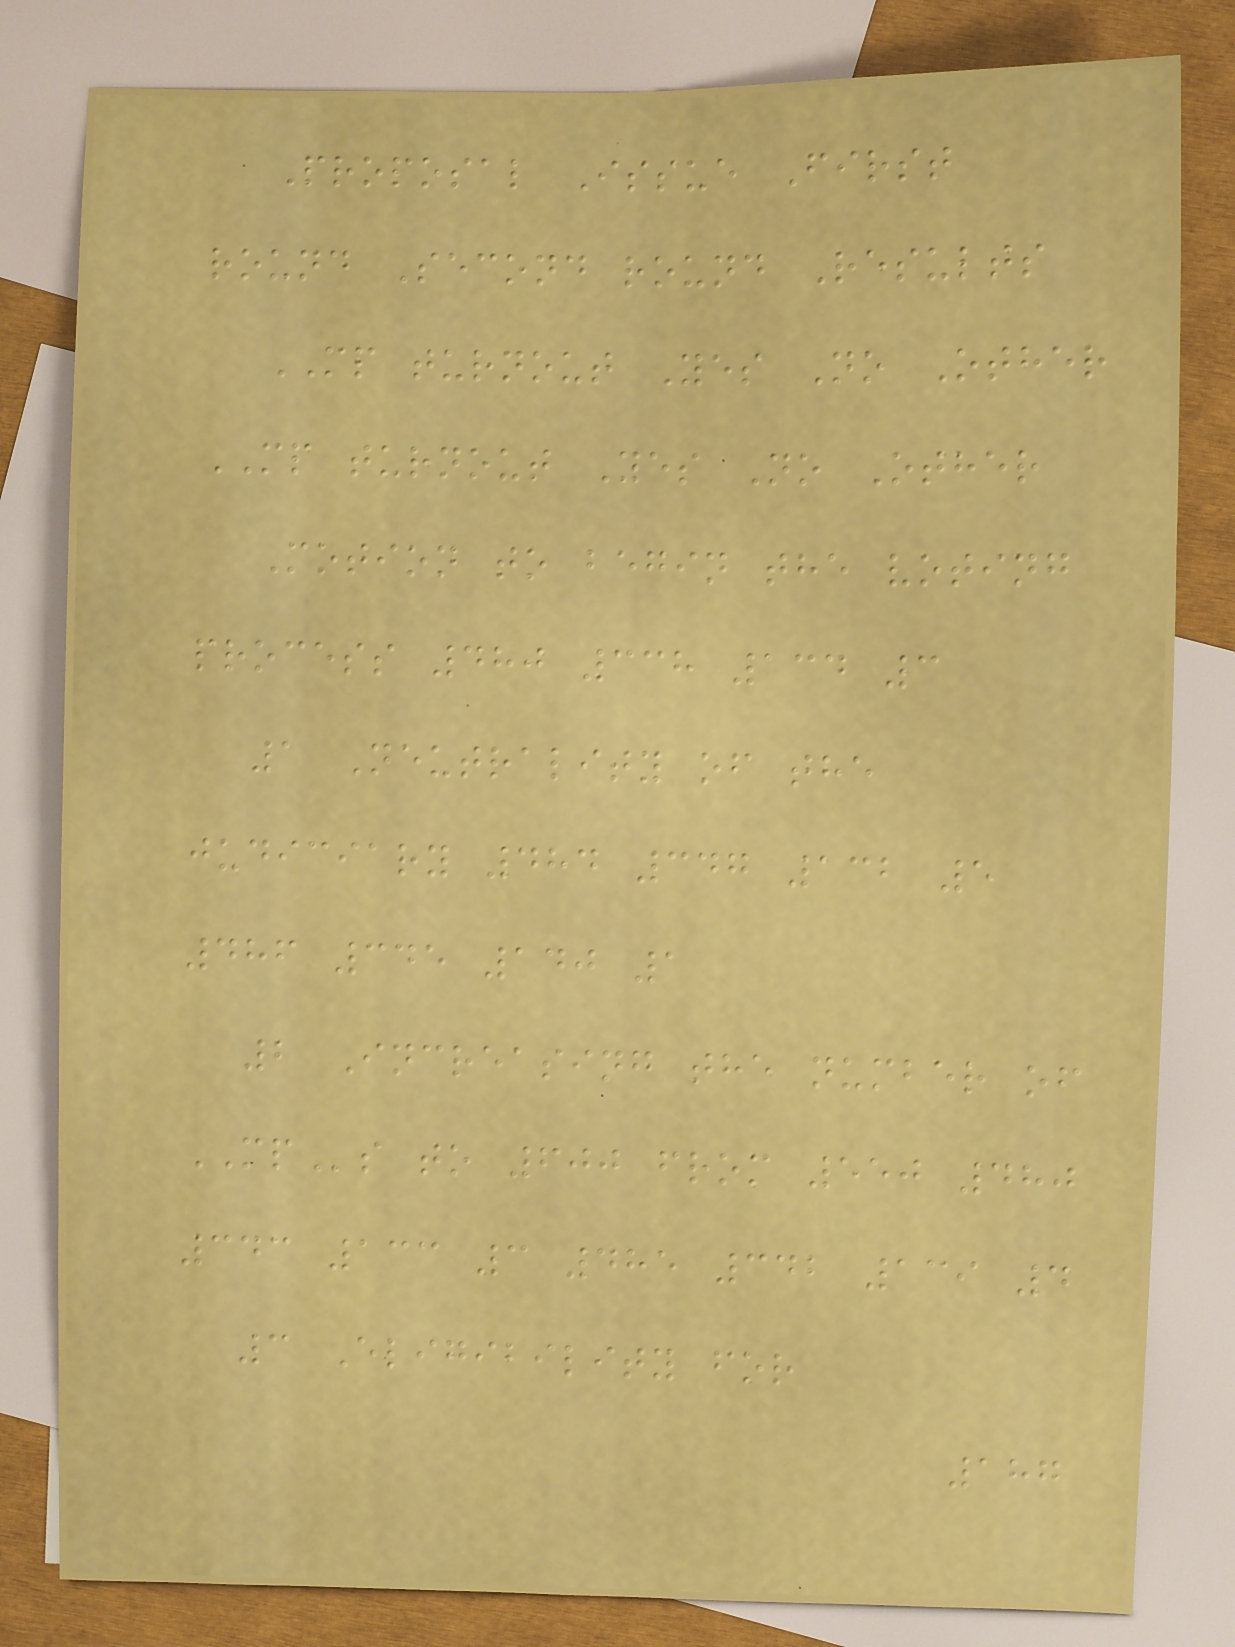Proposal Issue First
round Second round Results
MP turnout Yes No Other
MP turnout Yes No Other
Motion to begin the voting
process 480 338 134 3
1 Neutrality of the
judiciary 484 347 132 5
486 345 140 1
2 Increasing the number of
MPs to 600 from 550 480
343 133 3 485 342 139 4
3 Eligibility for
187
